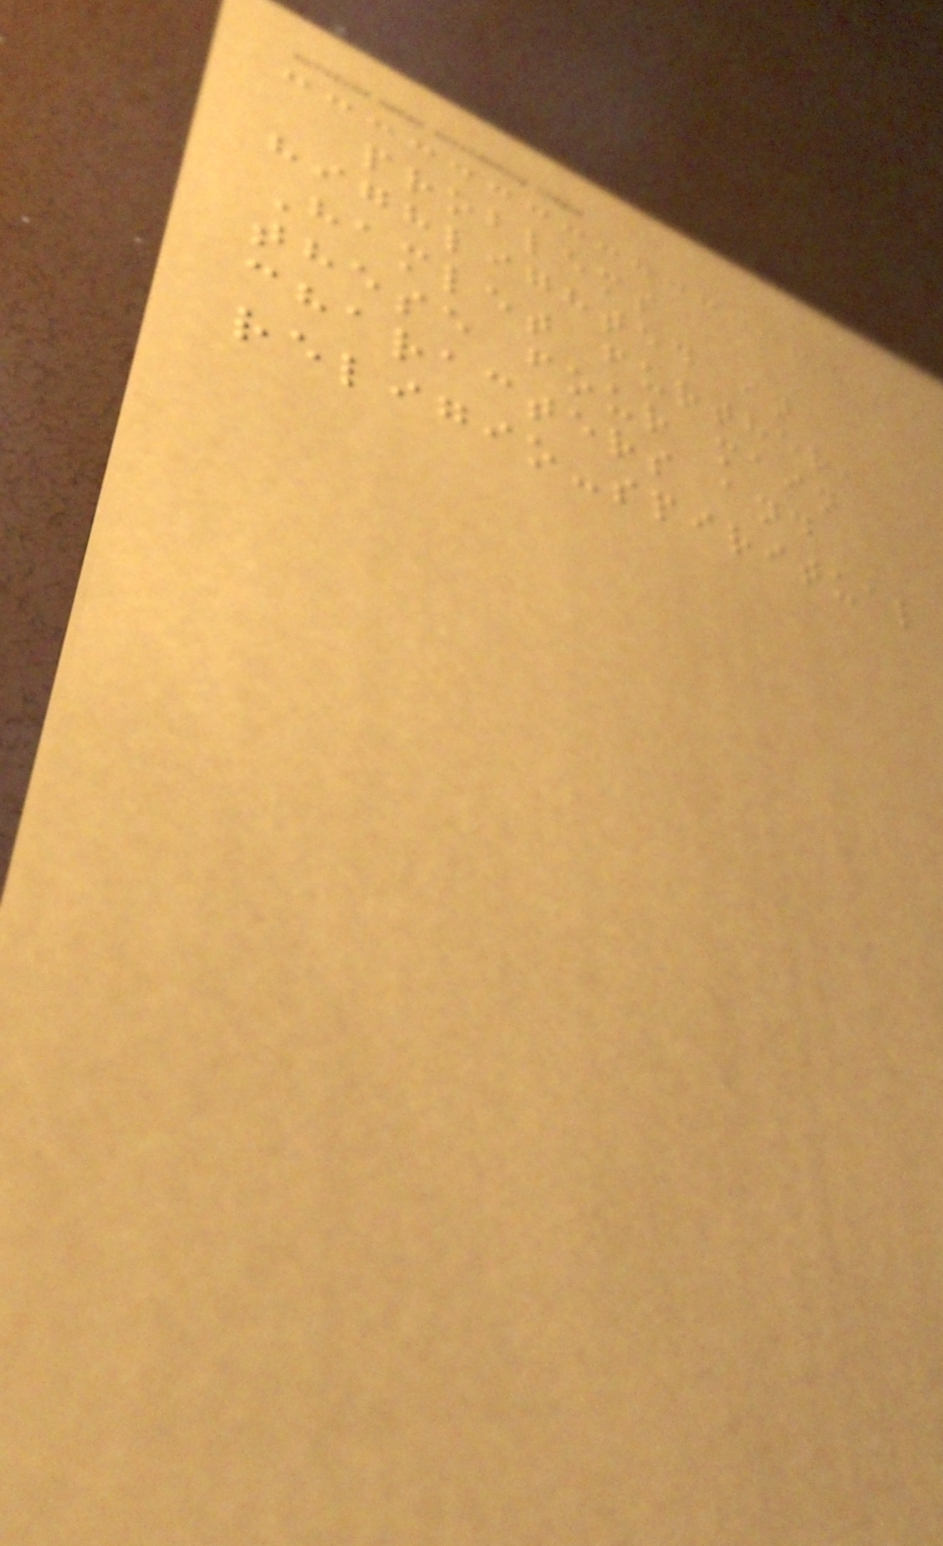problems
highlighted in
Hamlet further,
these four main
characters and
religio-spiritual
